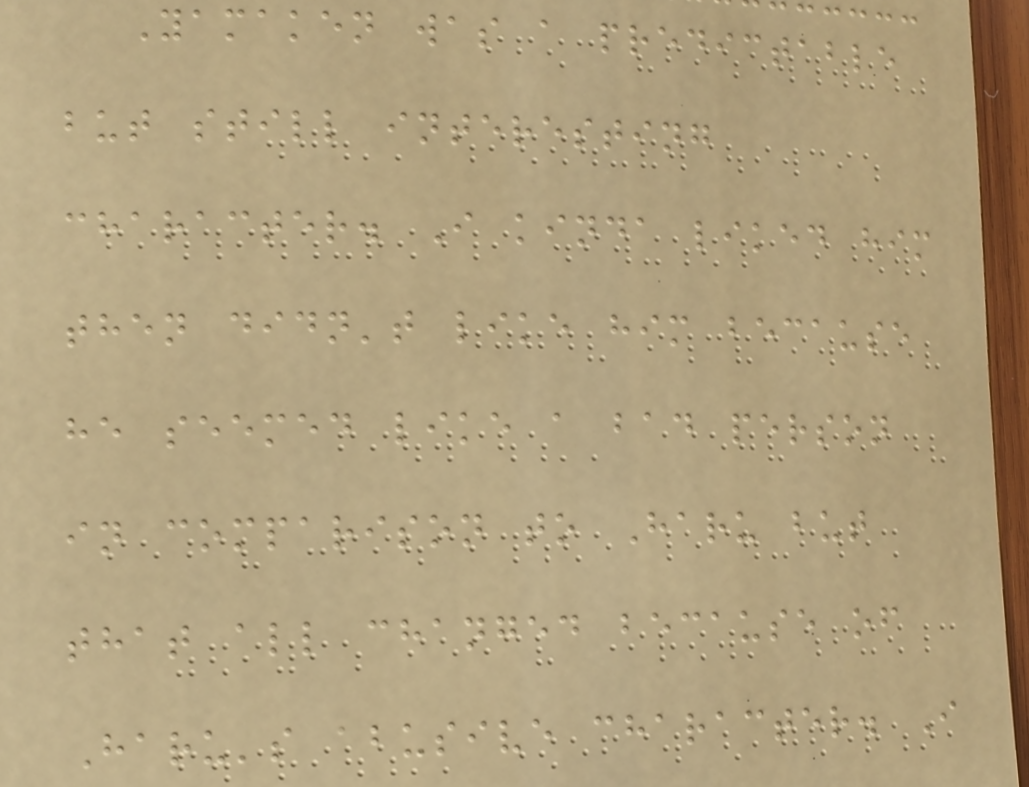Yamaken was a predictable
but still interesting
character. I kinda liked him
then didn't like him because
he seemed like a bad person
in comparison to Haru but
that all changed because of
Haru's abusive character. I
